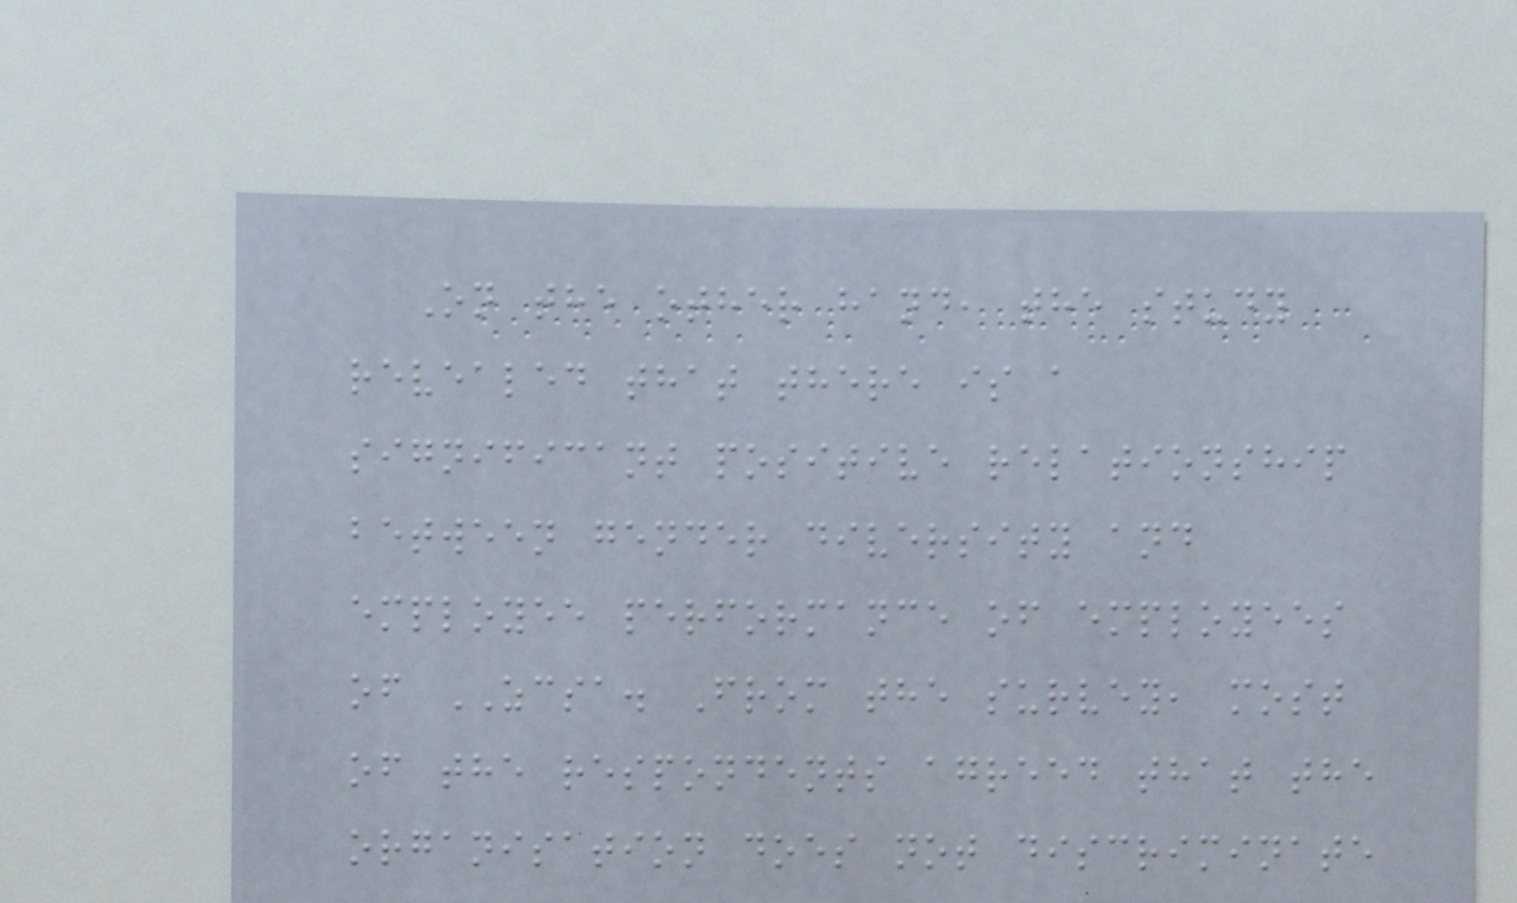On the other hand, the study
revealed that there is a
significant positive relationship
between gender diversity and
employee performance of employees
of ZCSA. From the survey, most
of the respondents agreed that the
organisation does not discriminate
